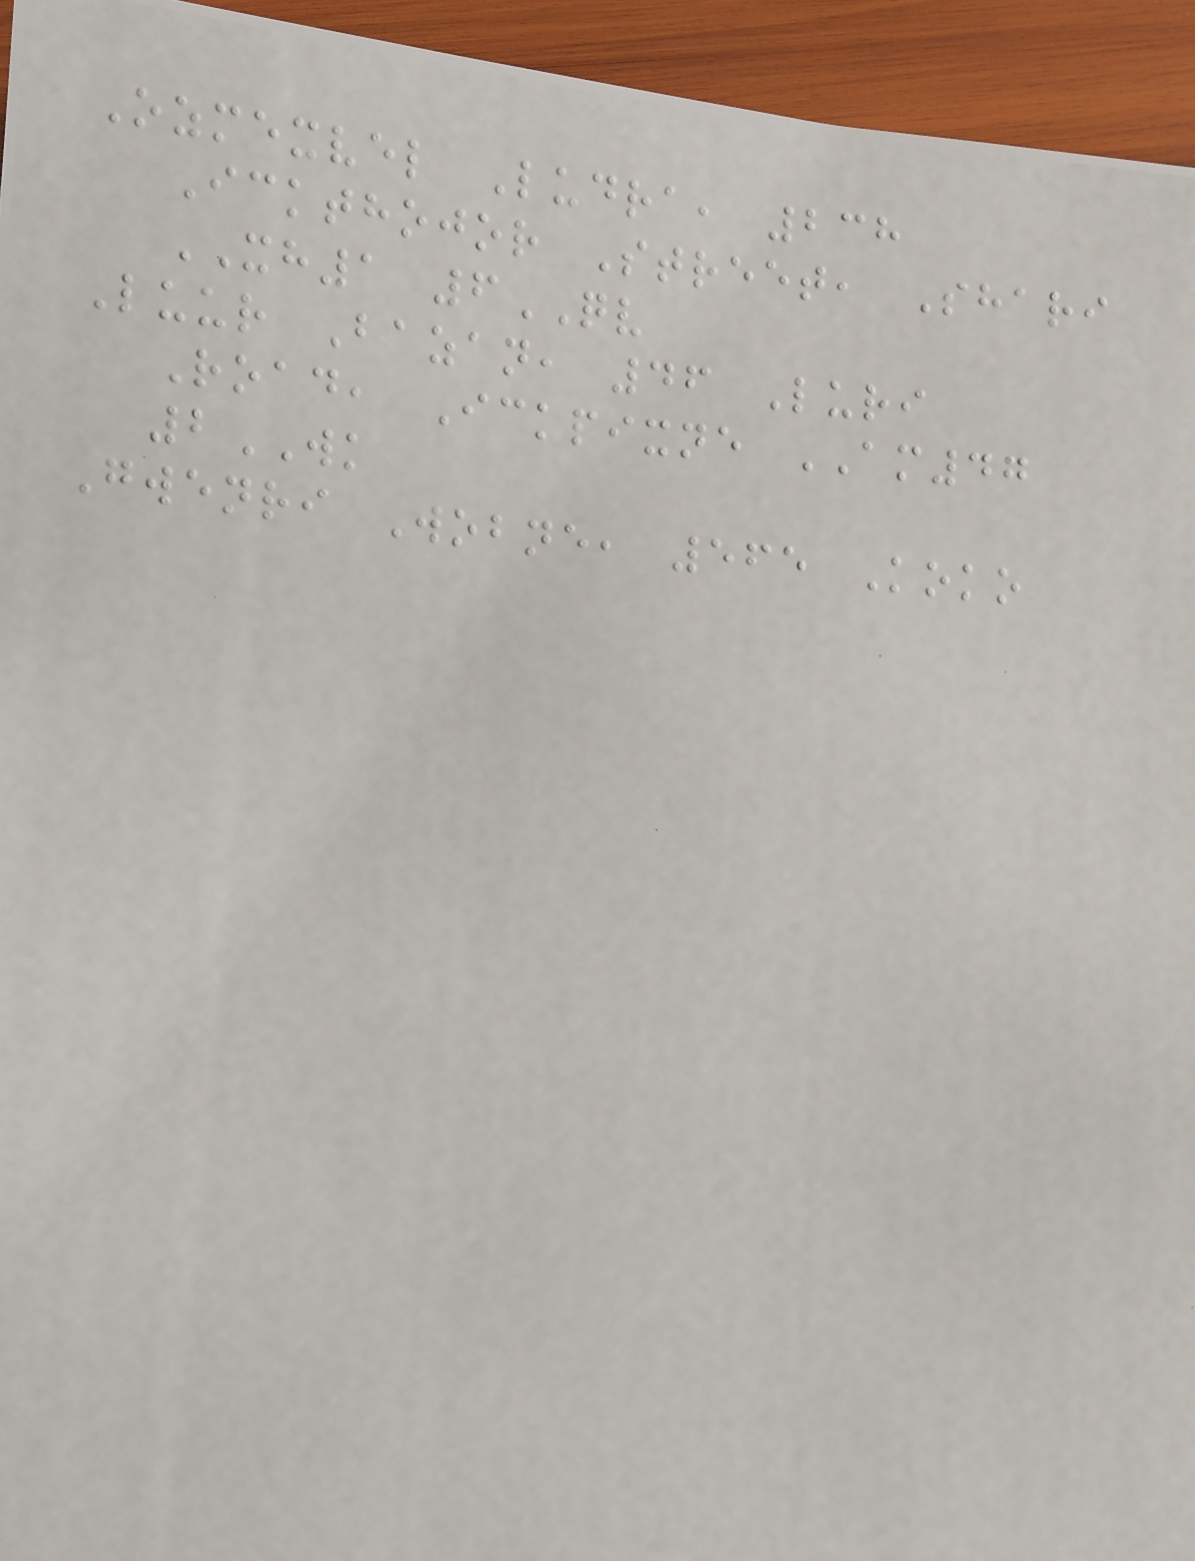Ozmexvel Ludra, 238
Ickthojor Street, Shari
XH1 6QV
Luur Bazan, 46 Luri
Road, Ickpixne AM47
2WK
Gwenri Wobne, 565 Koko
